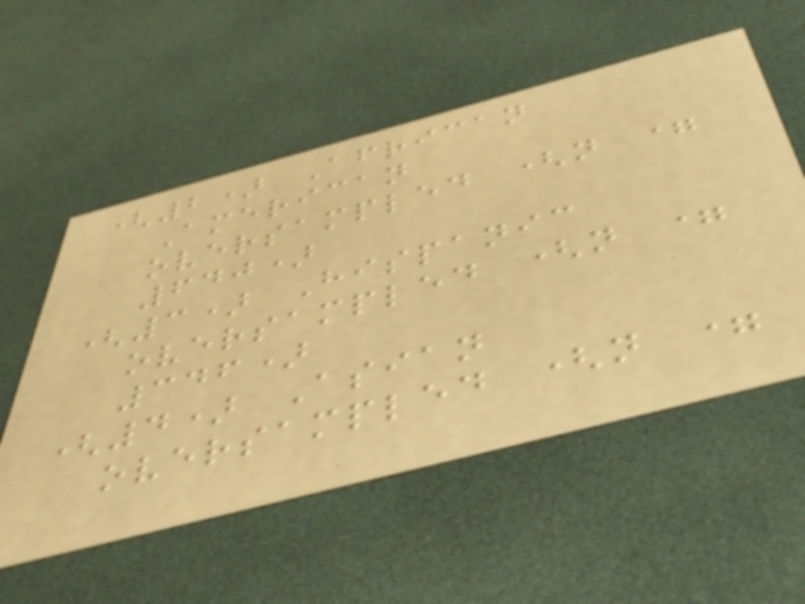(2) African
American
oversampled (n =
640)
(3) Hispanic
oversampled (n =
346)
(4) Asian
oversampled (n =
